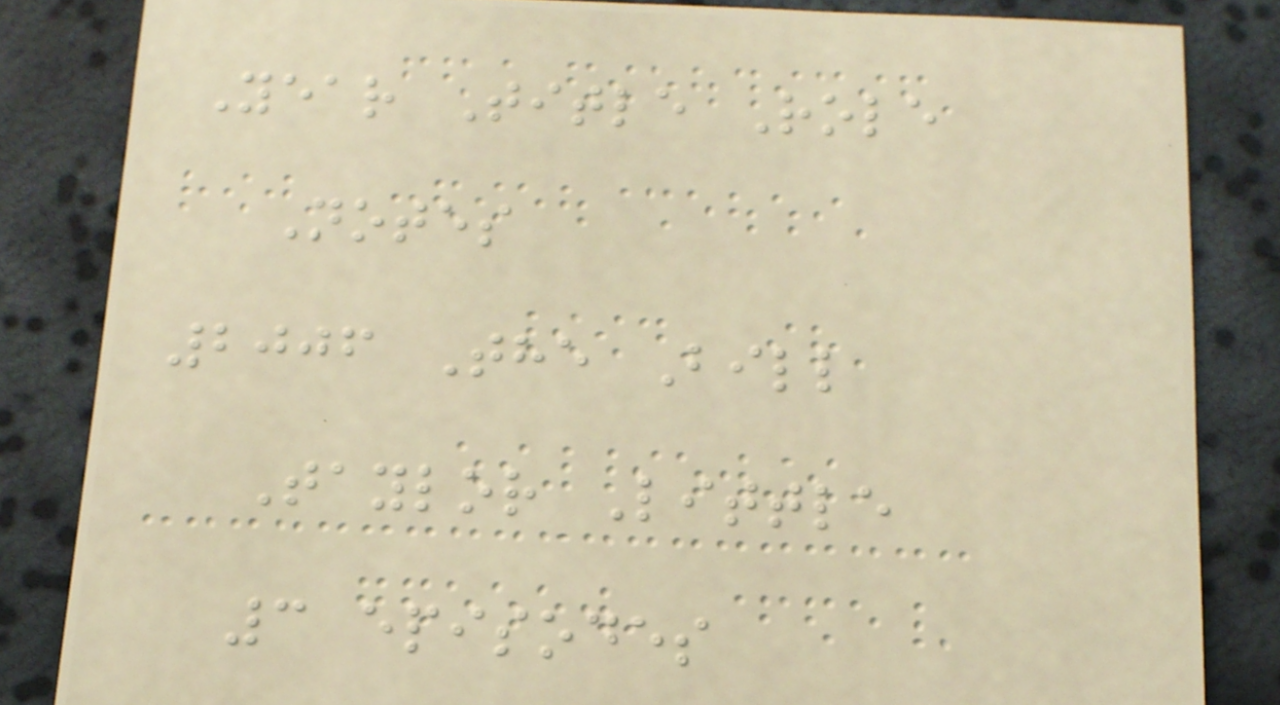Year Title Role
Notes
2006 The Bill
Taylor Little
3 episodes
